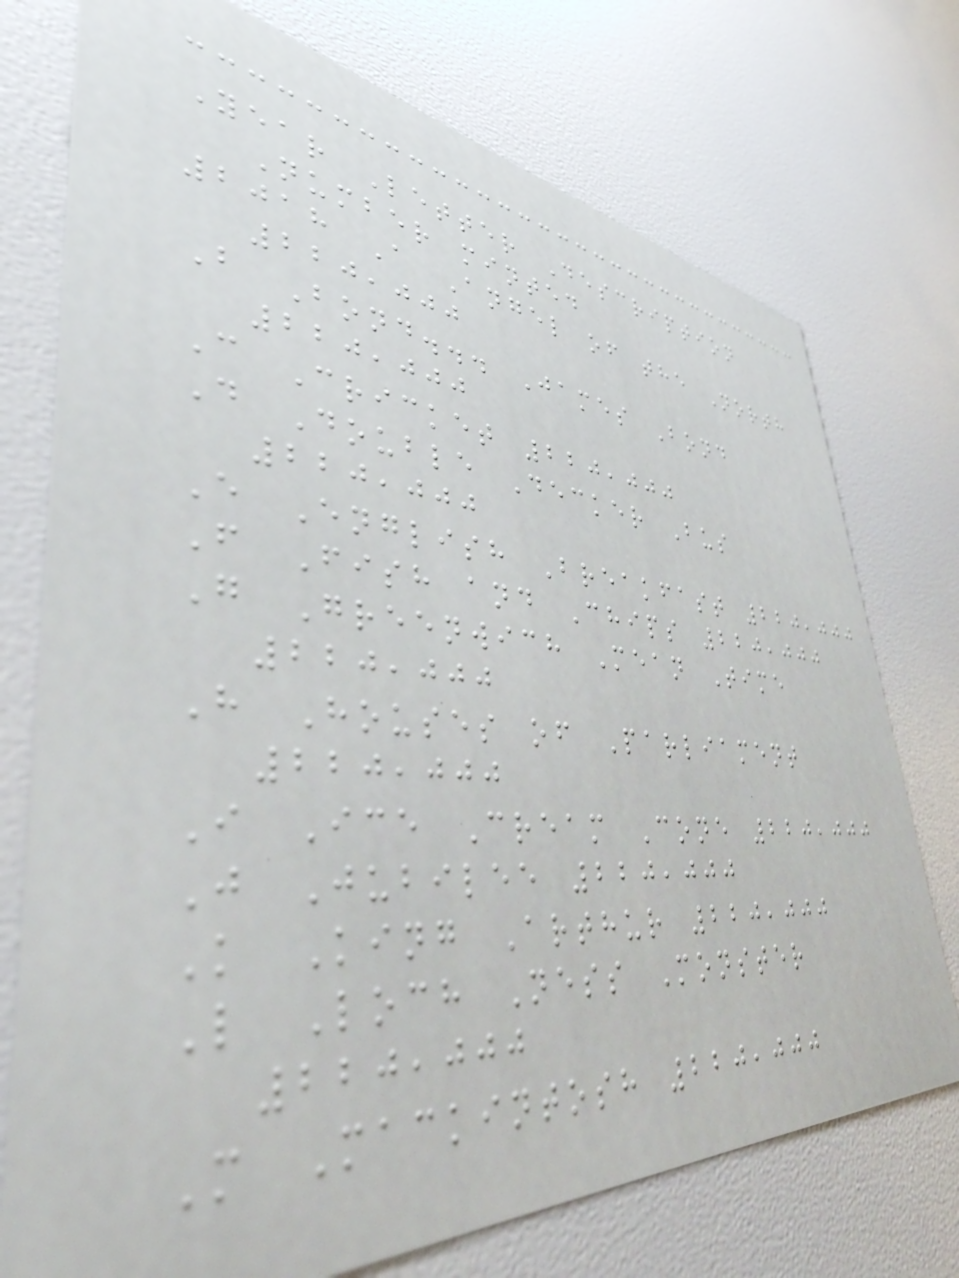Year Letter Description
Number minted
2018 A Angel of the North
220,000
B Bond... James Bond
220,000
C Cricket 220,000
D Double Decker Bus
220,000
E English Breakfast 220,000
F Fish and Chips 220,000
G Greenwich Mean Time
220,000
H Houses of Parliament
220,000
I Ice Cream Cone 220,000
J Jubilee 220,000
K King Arthur 220,000
L Loch Ness Monster
220,000
M Mackintosh 220,000
